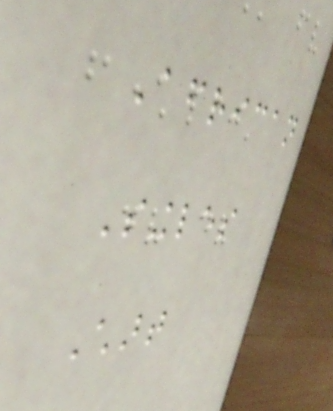African
Singles
Chart
